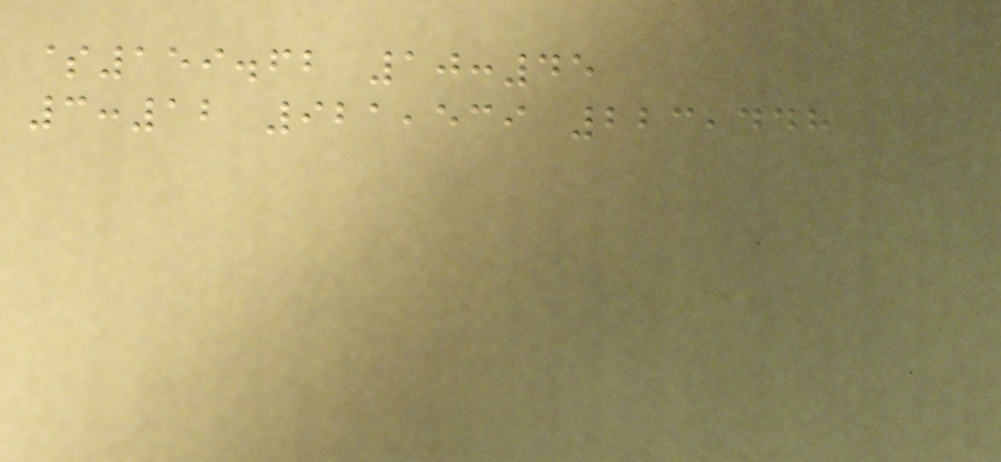$159.62 10:45
3:12 921,539 223,448
